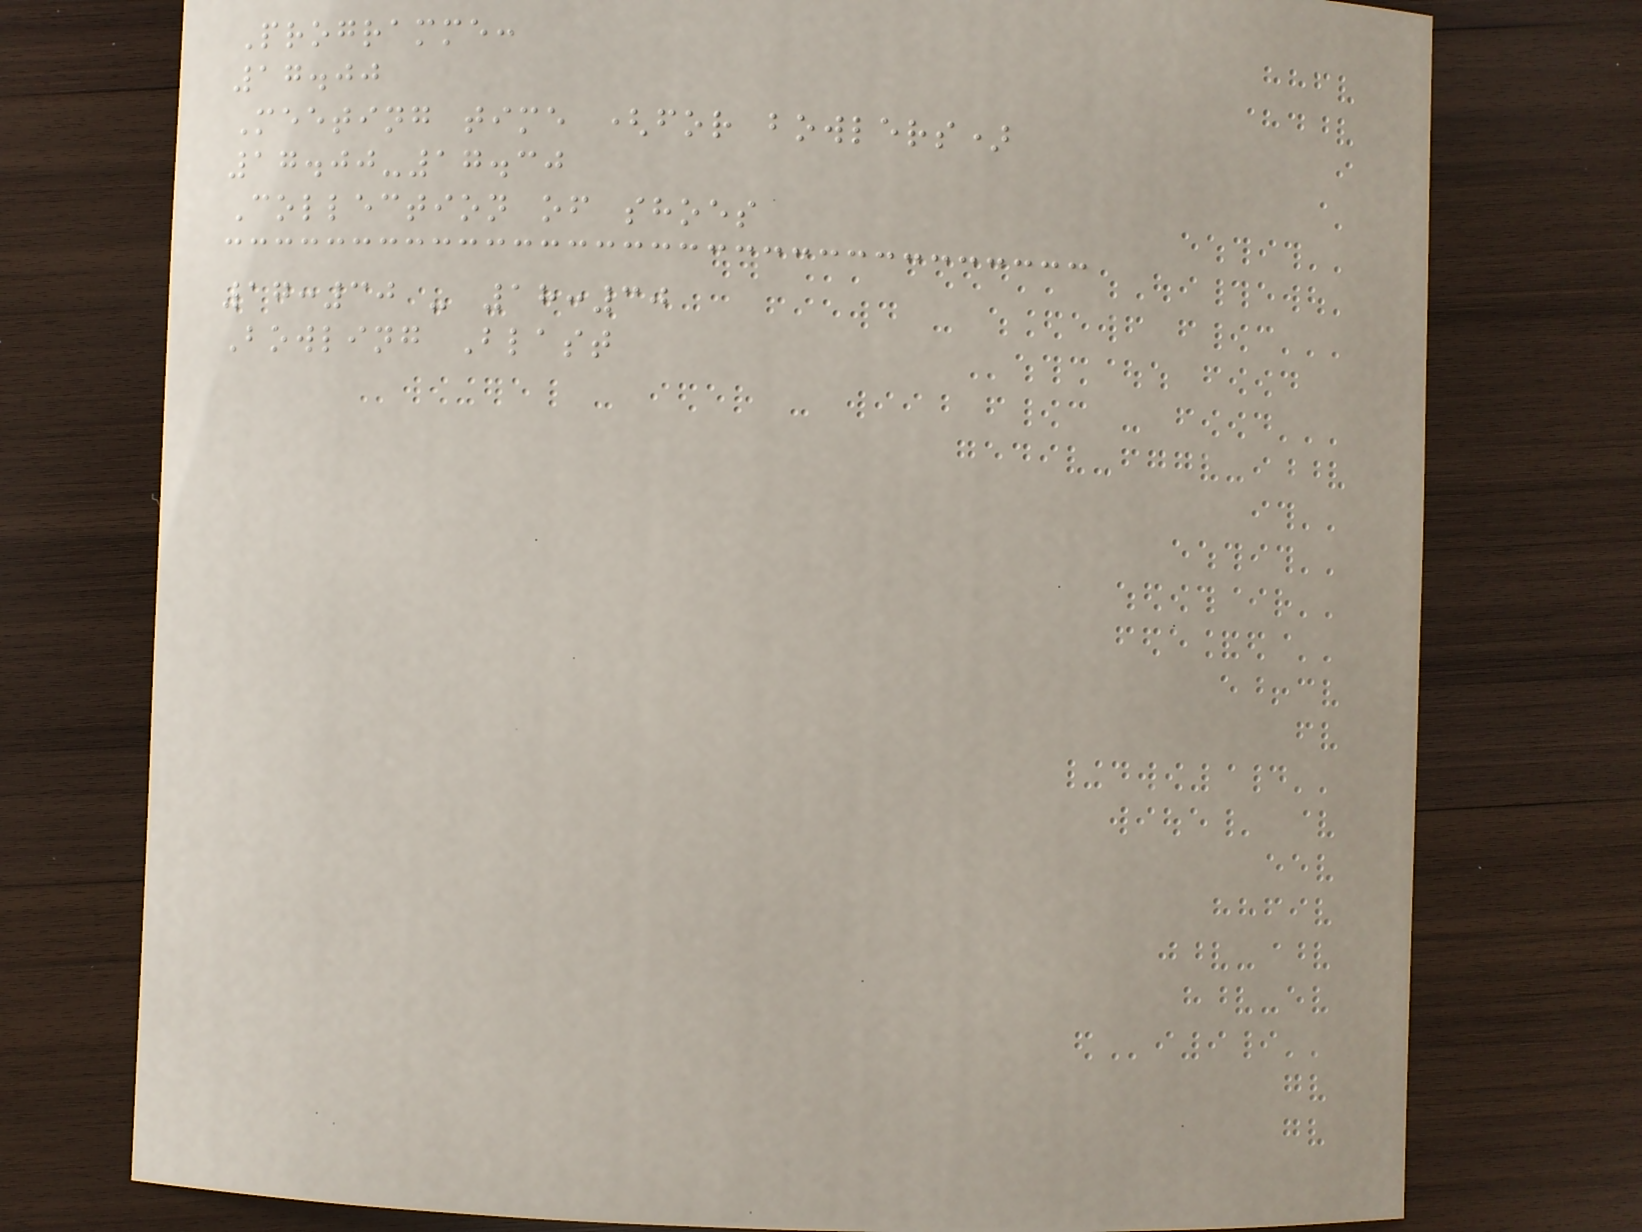Programme:
17.00
Meeting time (for bowlers)
17.00-17.30
Collection of shoes
17:30 - 18:30
Bowling Blast
